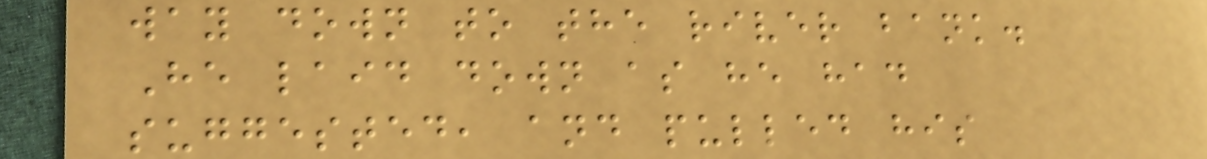way down to the river bank.
He laid down as he had
suggested, and pulled his
